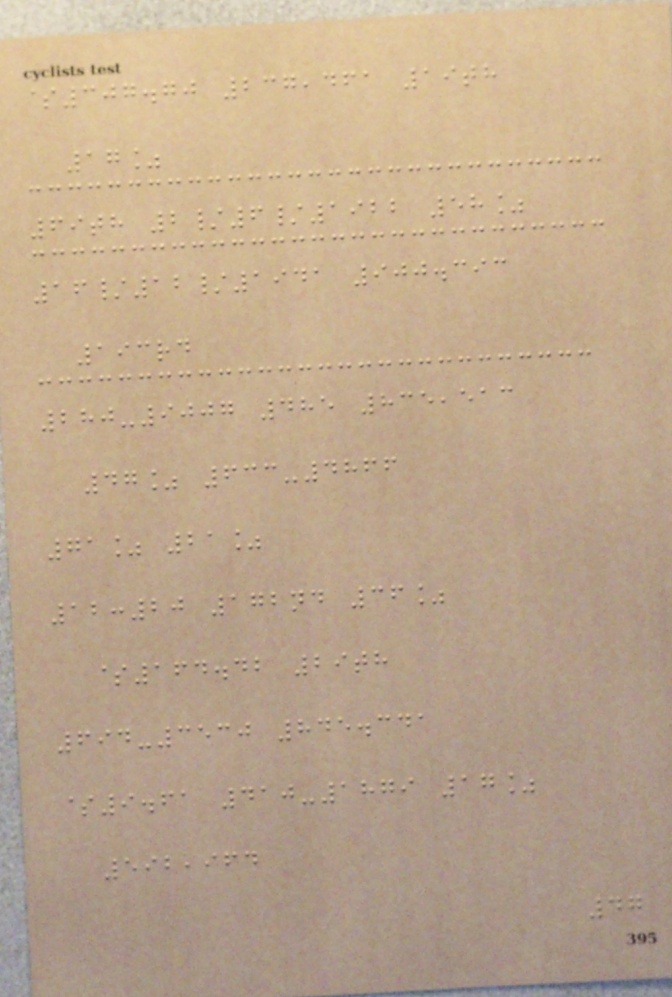$307.70 237,461 19th
17%
69th 2/6/1922 58%
16/12/1941 900.393
193rd
280-9007 485 835,513
47% 633-4866
71% 21%
12:20 172nd 36%
$164.42 29th
694-3530 845.341
$9.61 410-1879 17%
592,964
47
